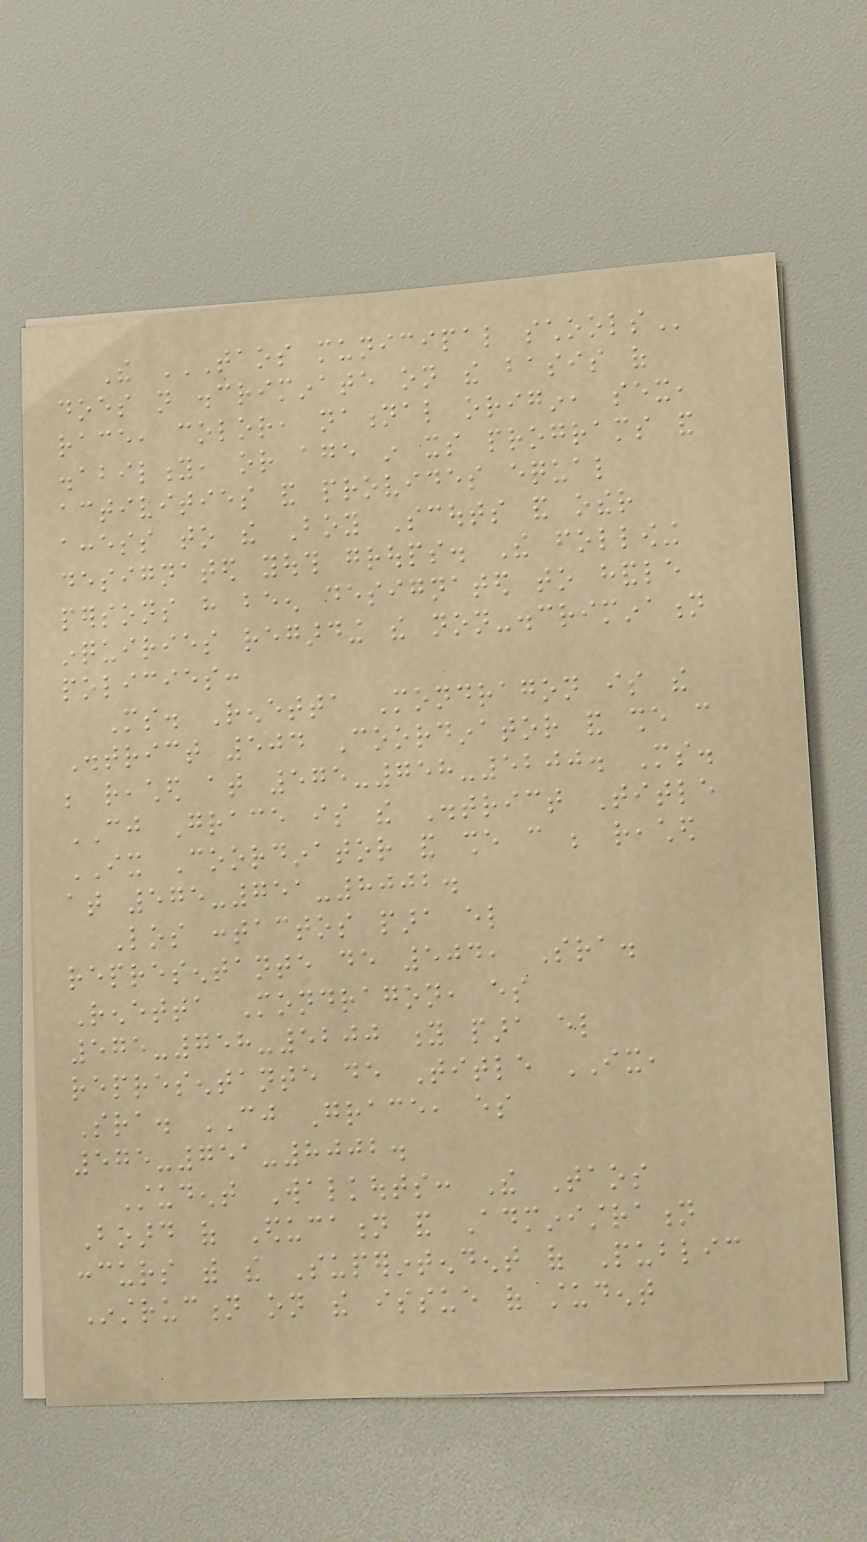The TAOS MUNICIPAL SCHOOLS
does not discriminate on the basis of
race, color, national origin, sex,
disability, or age in its programs and
activities and provides equal
access to the Boy Scouts and other
designated youth groups. The following
persons have been designated to handle
inquiries regarding the non-discrimination
policies:
Ms. Renetta Mondragon is the
District 504 Coordinator and she can
be reached at 575-758-5200. Ms.
CJ Grace is the District Title
IX Coordinator and she can be reached
at 575-751-8002.
Los contactos para el
representante de 504, Sra.
Renetta Mondragon, es
575-758-5200 y para el
representante de Title IX,
Sra. CJ Grace, es
575-751-8002.
Student Walkouts: The Taos
Board of Education and Administration
concurs with the Superintendent of Public
Instruction on the issue of student
